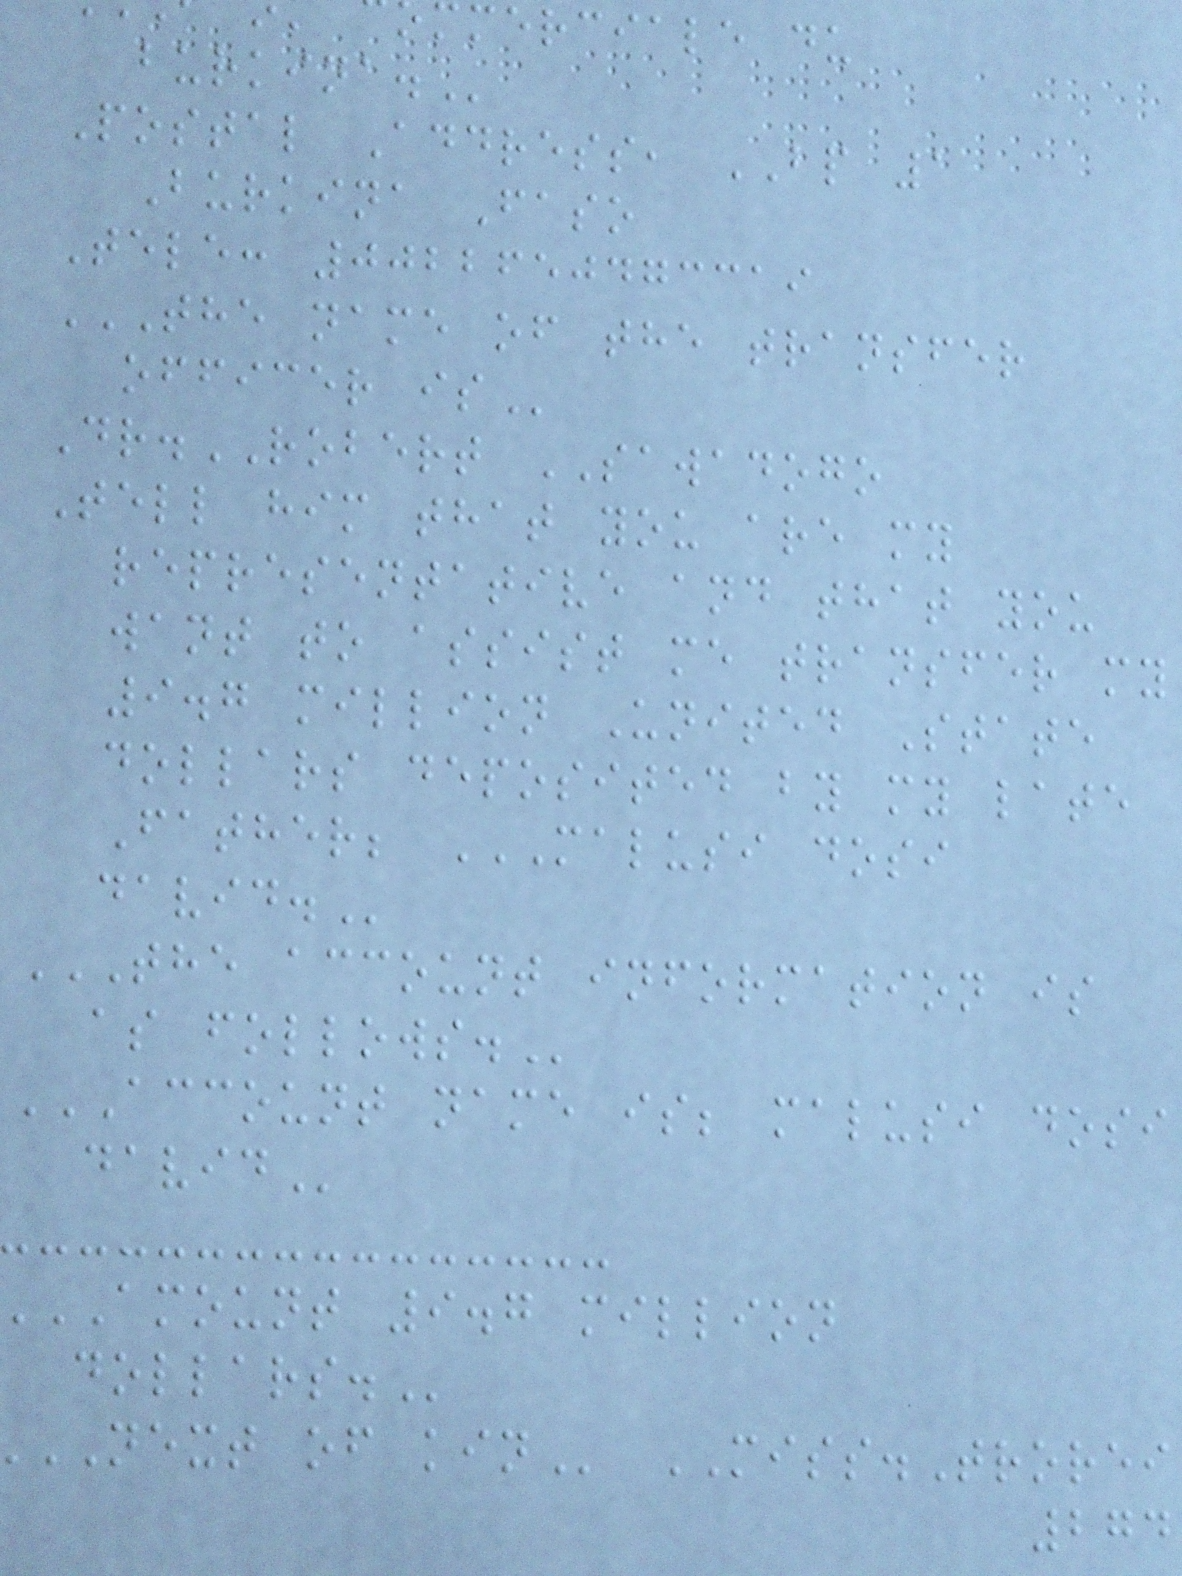merciale du
Postal Address, BP 1
Burkina Faso
Tele: 0022650473319
THE NAME OF THE TRANSFER
officer
Dr.ROBERT SAWADOGO
Tell him that you are my
representative and that you
want to assist me transfer my
9.7 million United State
dollars deposited by my late
Father; MALUSI DOSI
THE ACCOUNT INFORMATION IS
ACCOUNT NAME IS; MALUSI DOSI
AMOUNT 9.7 million
NEXT of
274
